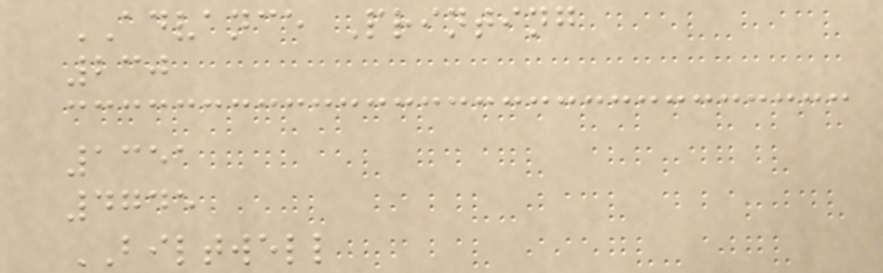ADVANCE Printing
230
1351
4745
BILTWELL
